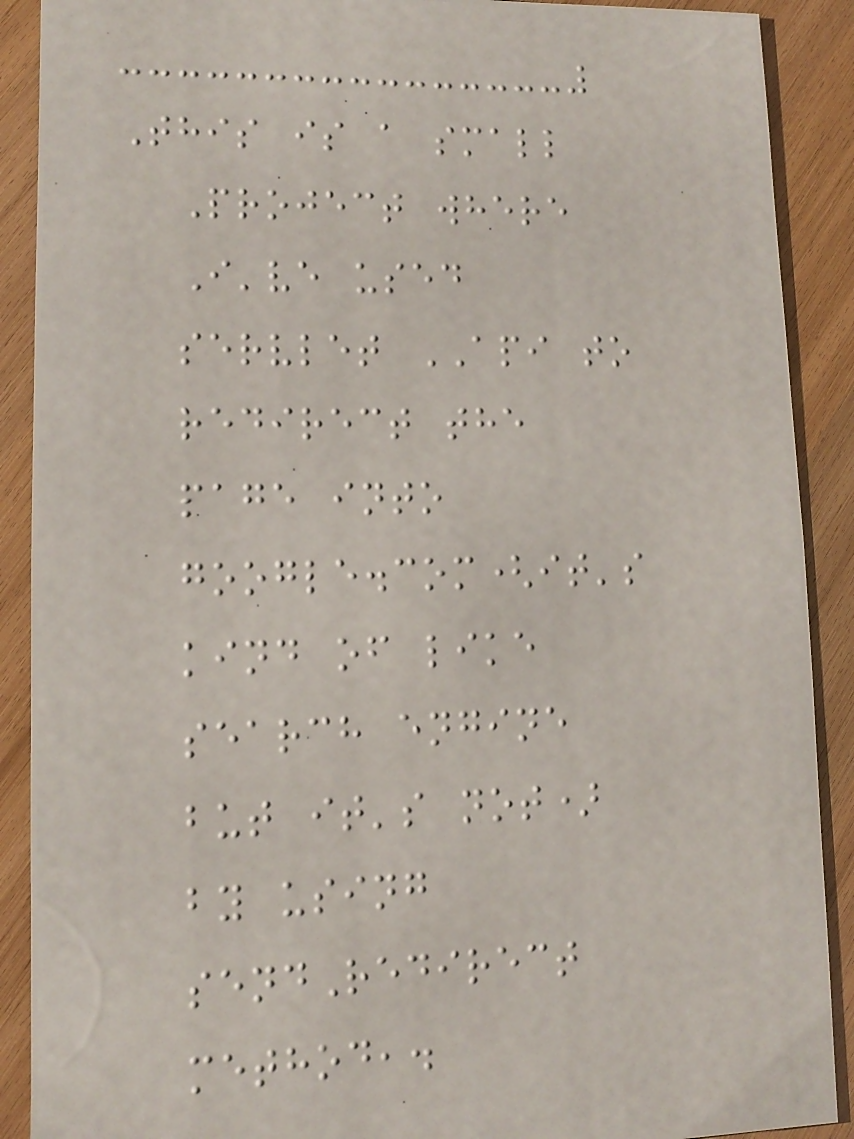This is a small
Project where
I've used
servlet API to
redirect the
page into
google.com(it's
kind of like
search engine
but it's not)
by using
sendRedirect
method,.
